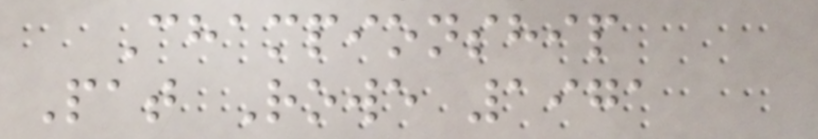Championship
Pat Rowe 1971
